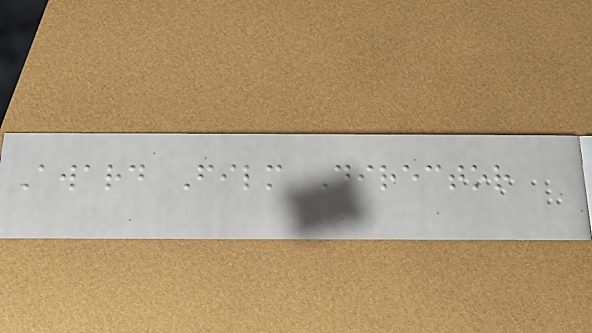Award Film Director
